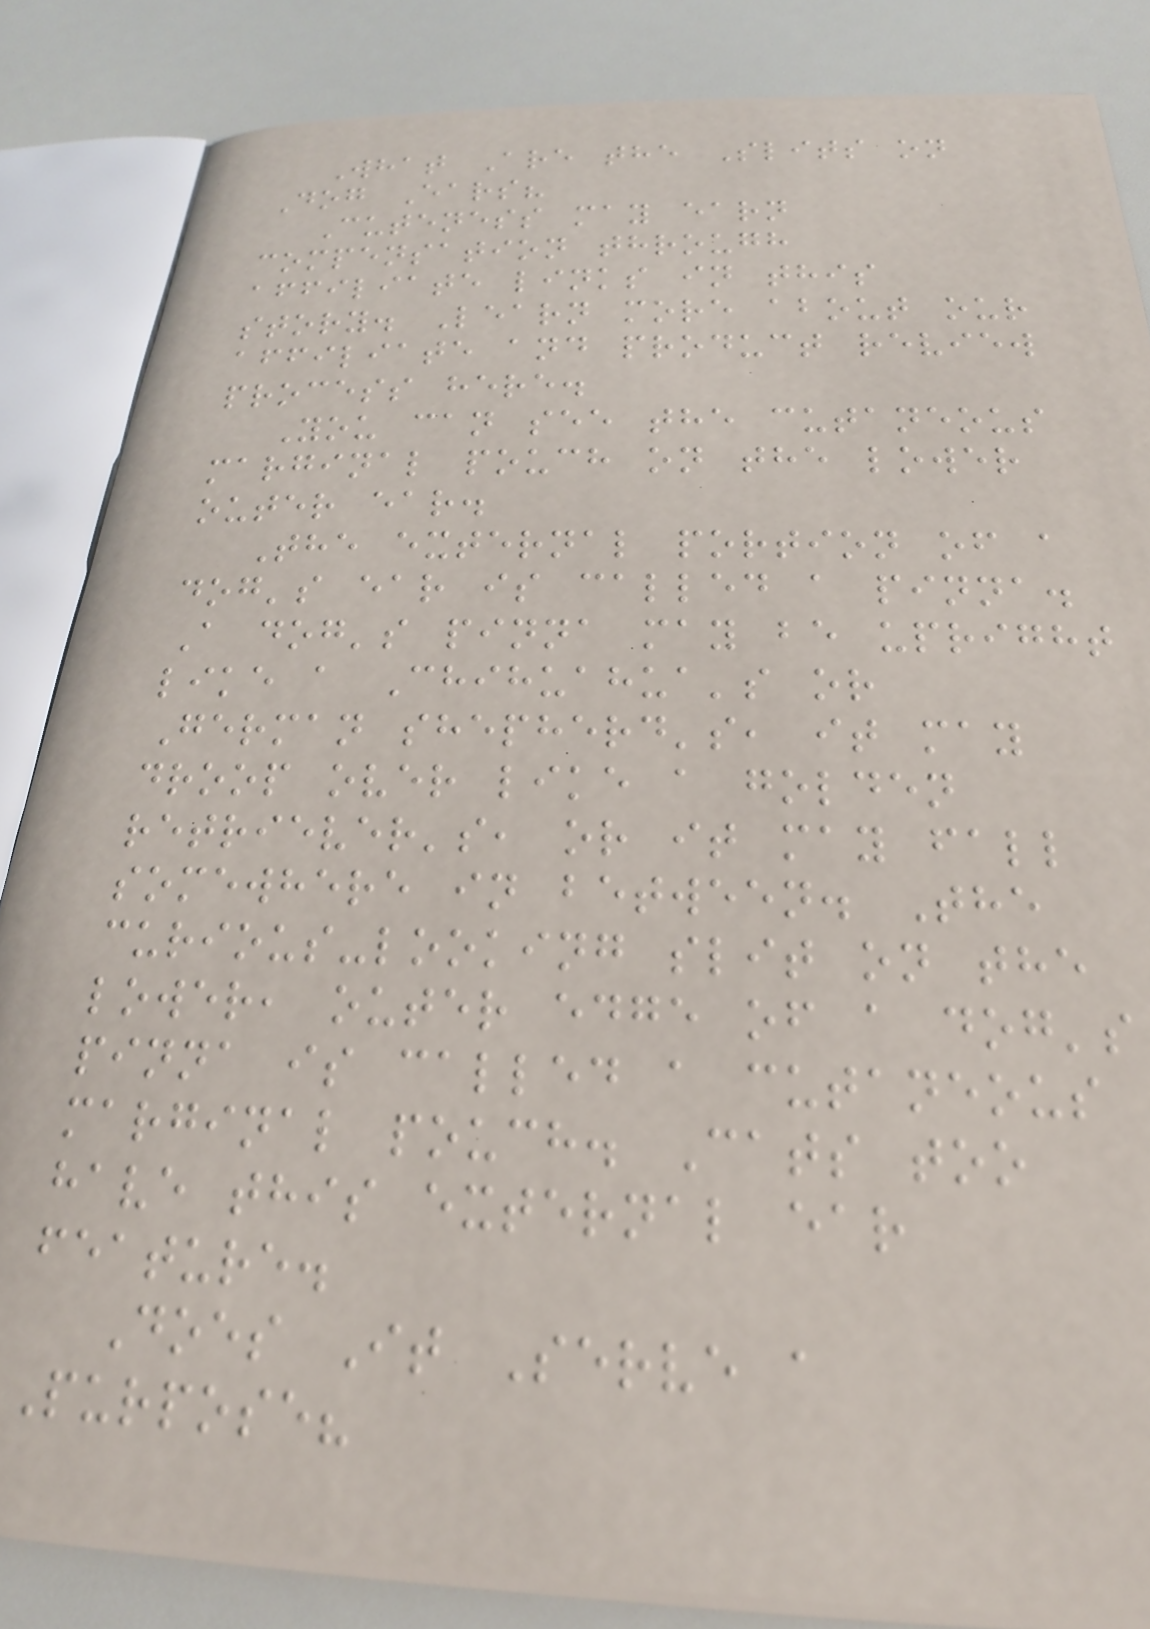What Are the Slits on
Dog Ears?
Cuteness may earn
compensation through
affiliate links in this
story. Learn more about our
affiliate and product review
process here.
You can see the cutaneous
marginal pouch on the lower
outer ear.
The external portion of a
dog's ear is called a pinna.
A dog's pinna may be upright
like a Chihuahua's or
German shepherd's, it may
droop over like a golden
retriever's, or it may fall
somewhere in between. The
curious-looking slit on the
lower, outer edge of a dog's
pinna is called a cutaneous
marginal pouch. Cats too
have this external ear
feature.
Does It Serve a
Purpose?
